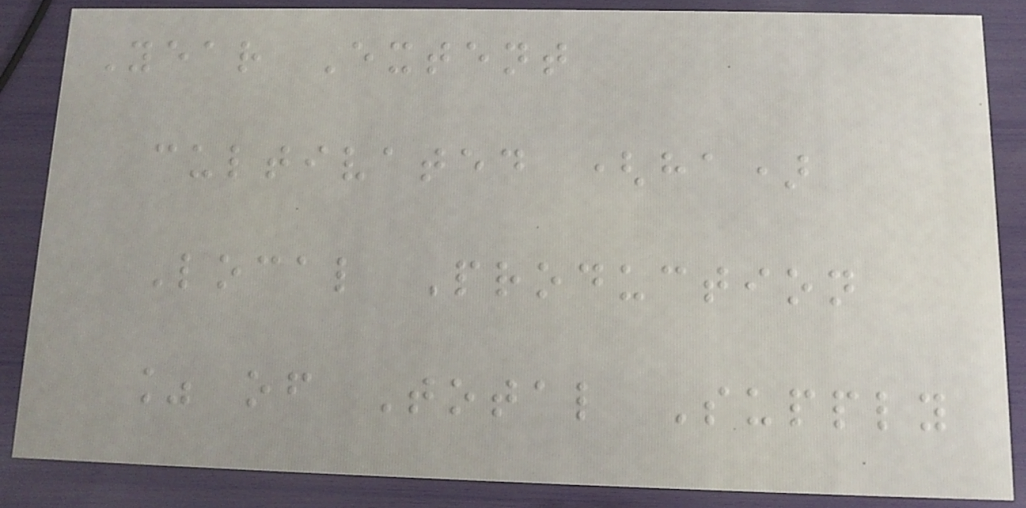Year Extent
cultivated (ha)
Local Production
% of Total Supply
